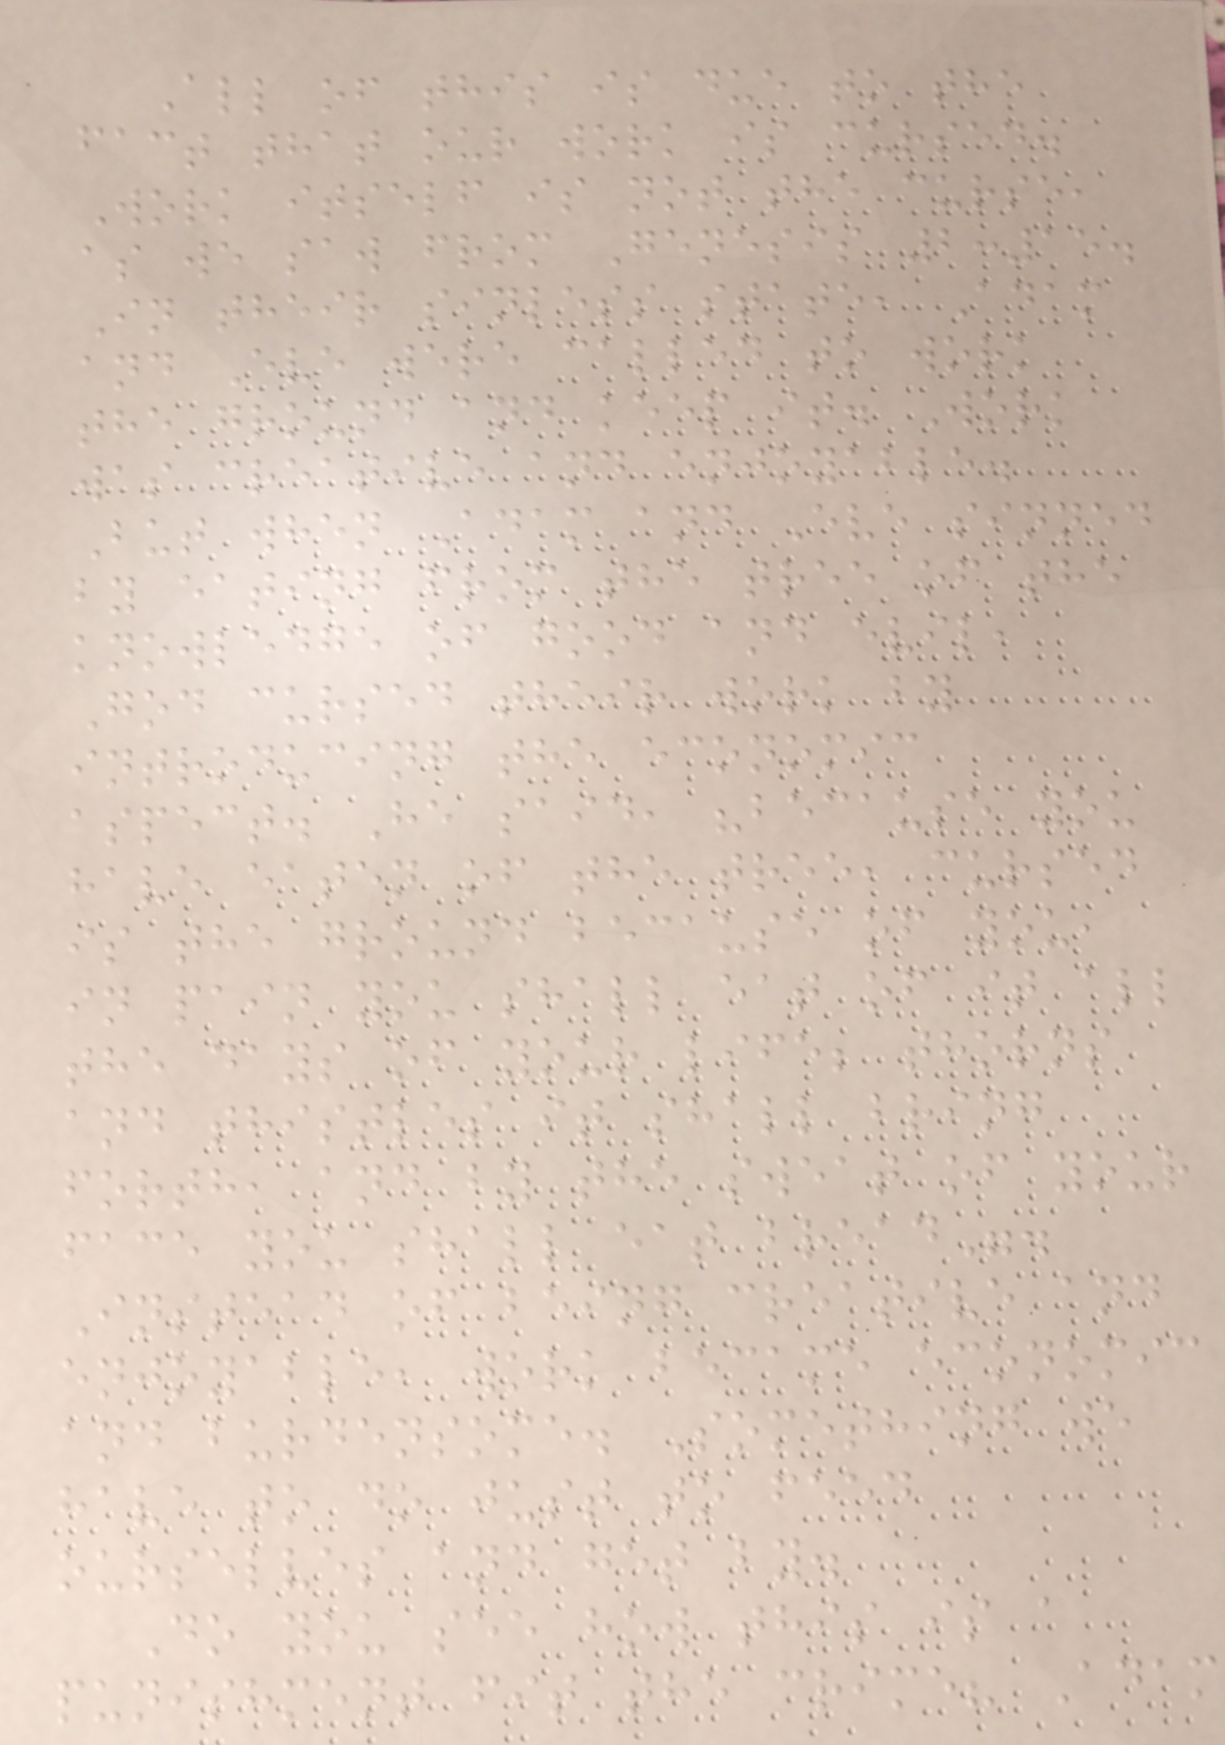All of this is due to the
fact that our work is cursed.
Work itself is not the curse,
as we saw from Genesis 2:15.
In their sinless state, Adam
and Eve were called to work
the ground and keep it. Work
was creative and enjoyable.
But when Adam and Eve sinned
by eating from the tree of the
knowledge of good and evil,
God cursed their work by
introducing the economic
aspect. He said, "because you
have eaten of the tree, cursed
is the ground because of you,
in pain you shall eat of it all
the days of your life; thorns
and thistles it shall bring
forth, and by the sweat of your
face you shall eat bread".
Instead of being creative and
enjoyable, work became economic
and burdensome. Something we
have to do just to feed
ourselves and get by.
Do you see how this is a
punishment fit the crime? Adam
